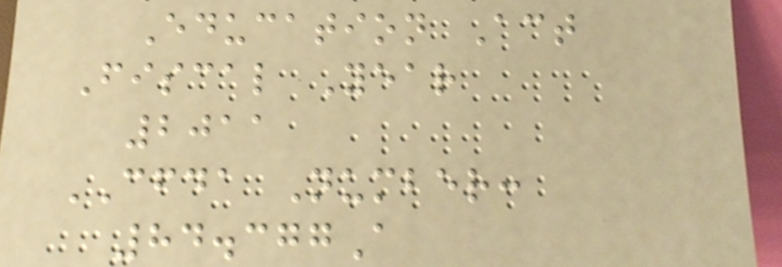Education Act
Fiscal Year
2011
CFDA Number:
84.377A
